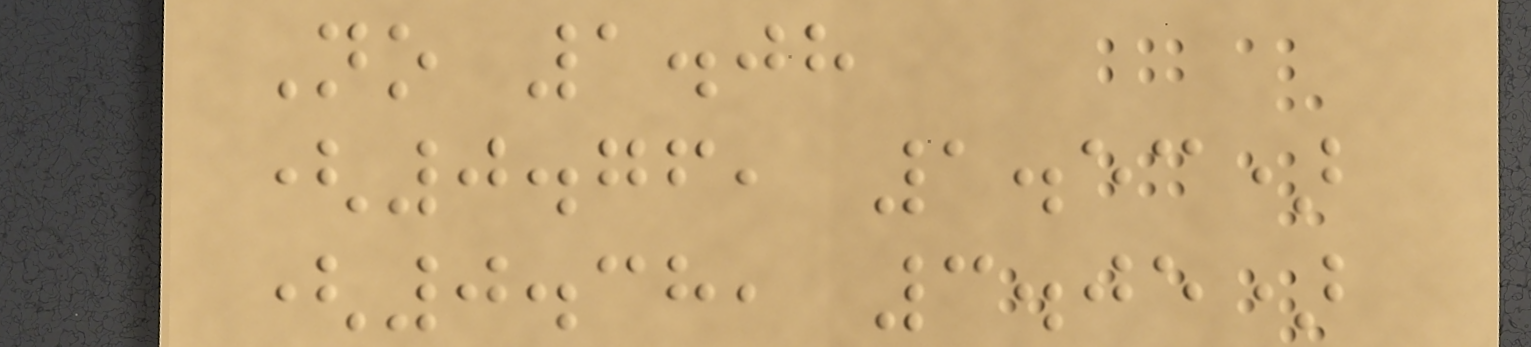No 1.08
(0.76, 1.53)
(0.38, 3.05)
